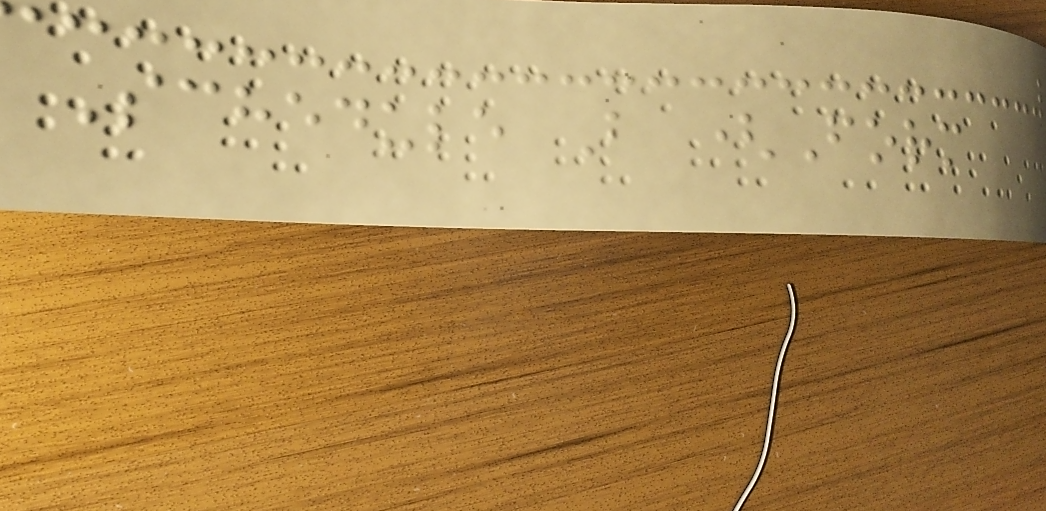Schedule B (Form
